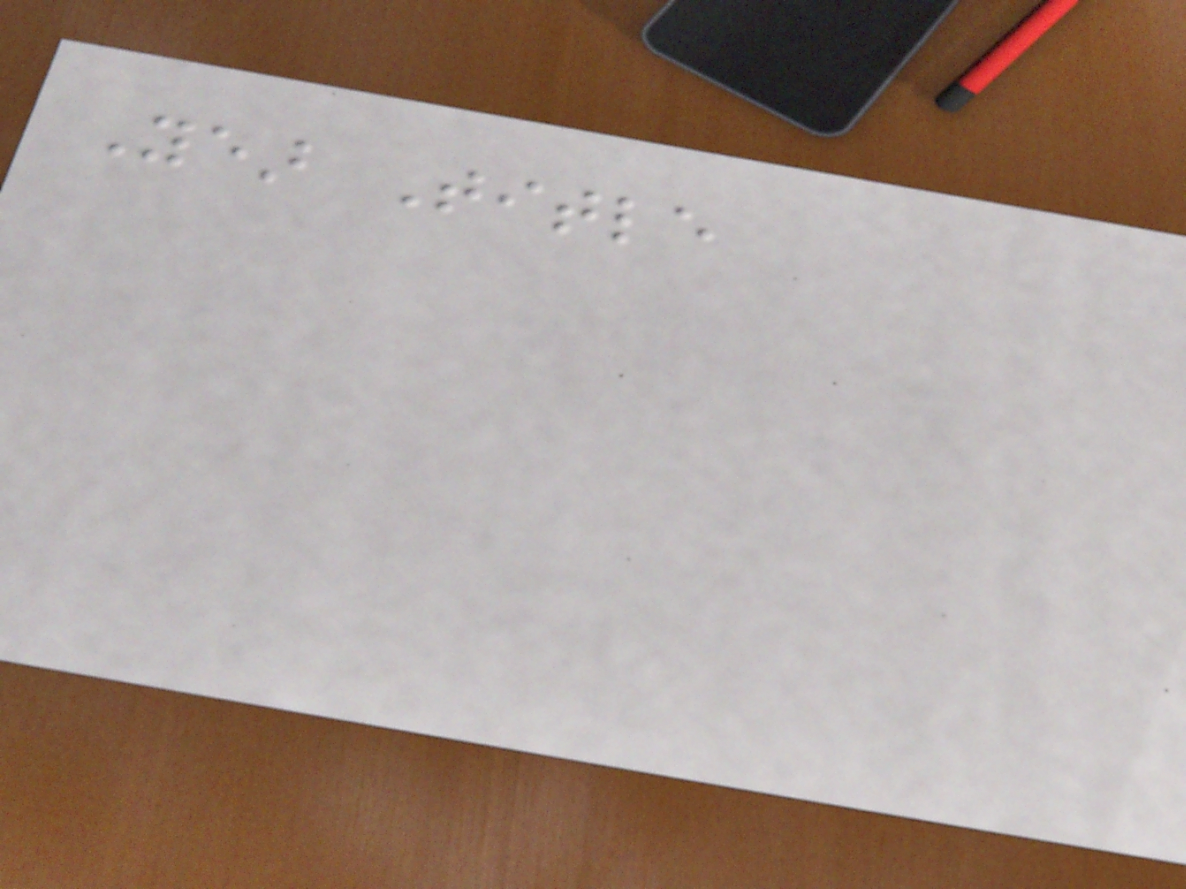Year Title
